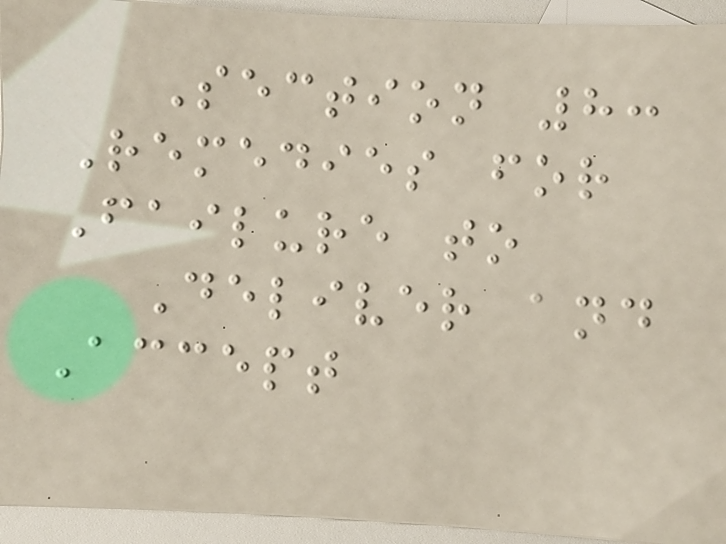Section 8:
Remedies for
Failure to
Deliver and
Accept
